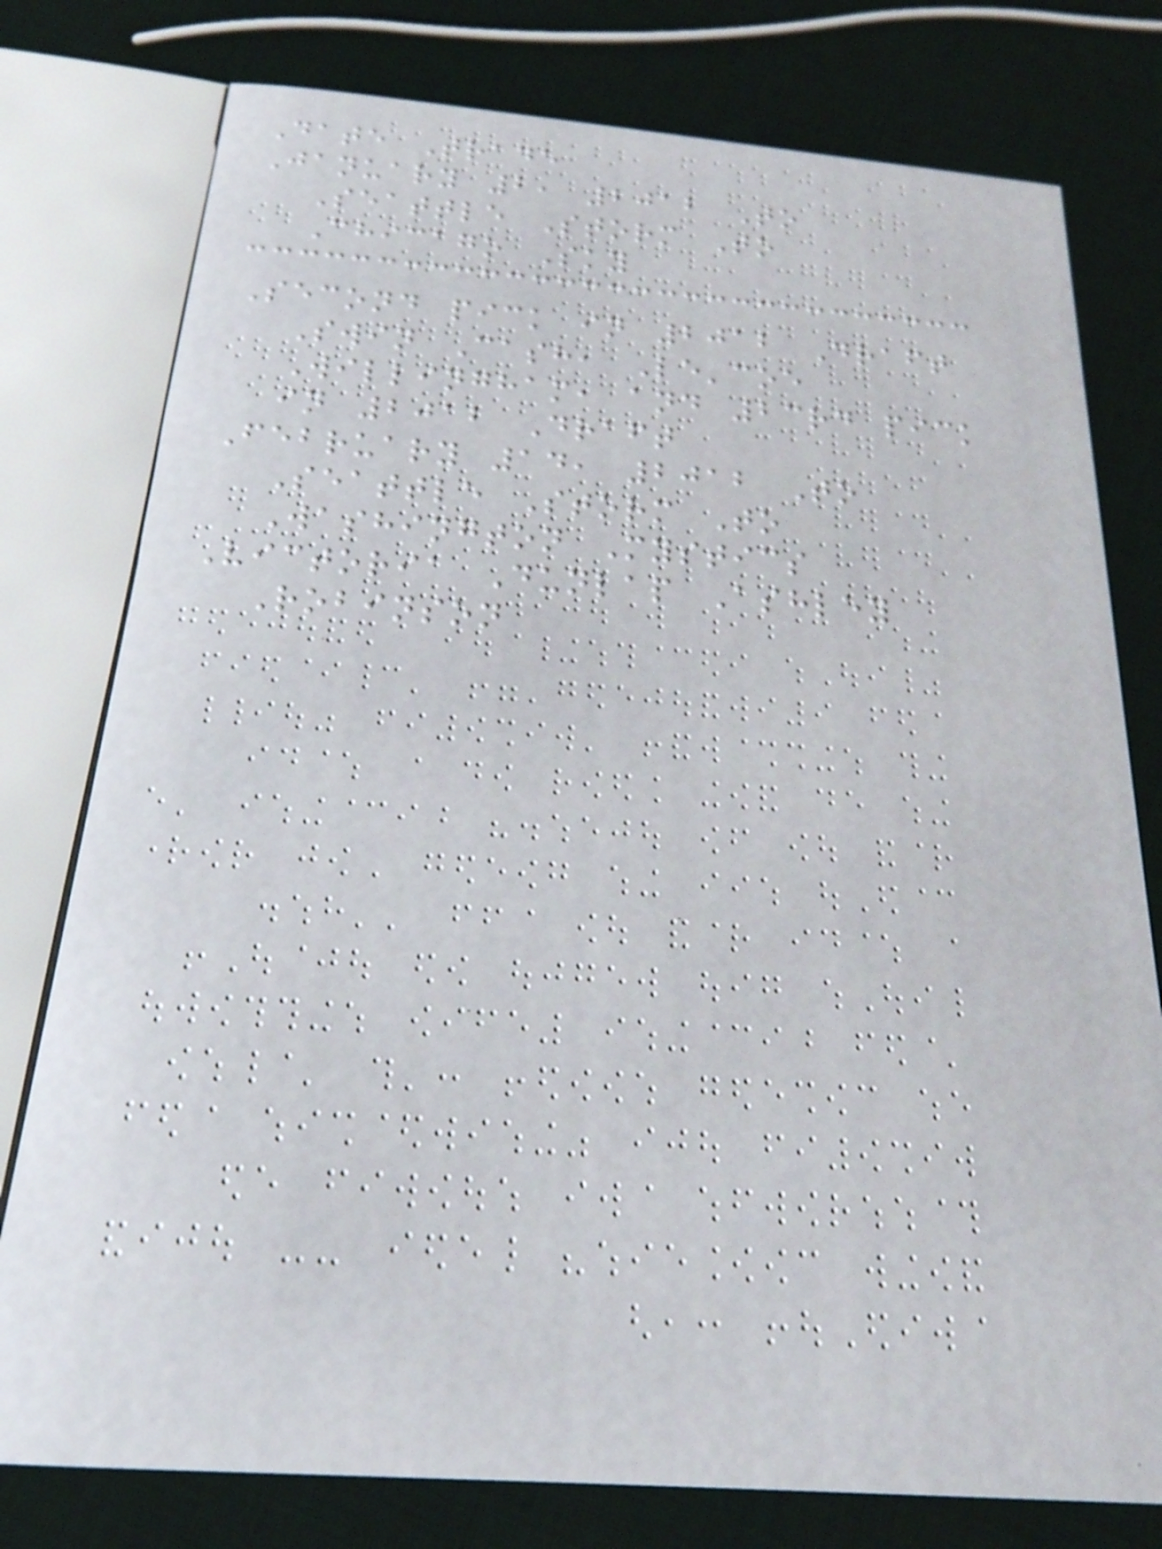Date Trade
January 2, 2012 To
Seattle Storm To
Chicago Sky
Second pick in 2012 Draft
Swin Cash, Le'coe
Willingham, and 23rd pick
in 2012 Draft
February 14, 2012 To
Seattle Storm To
Washington Mystics
Victoria Dunlap Ashley
Robinson
